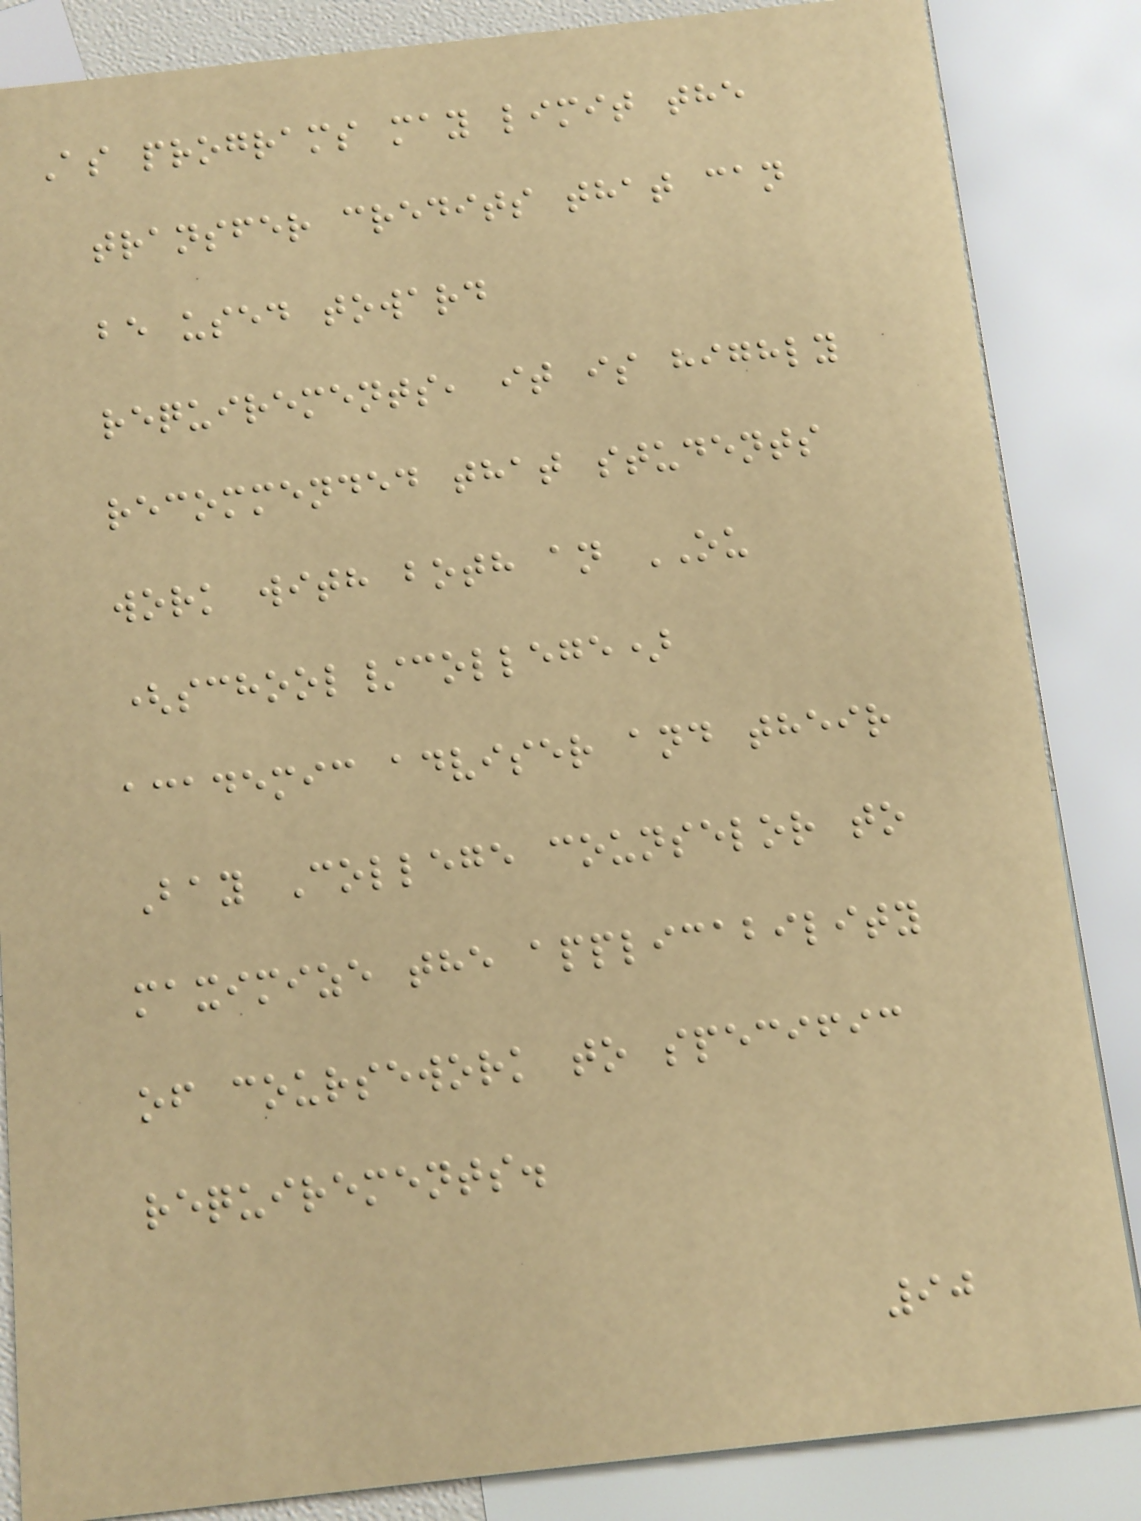As programs may limit the
transfer credits that can
be used toward
requirements, it is highly
recommended that students
work with both an OU
(school/college)
academic adviser and their
Bay College counselor to
maximize the applicability
of coursework to specific
requirements.
90
